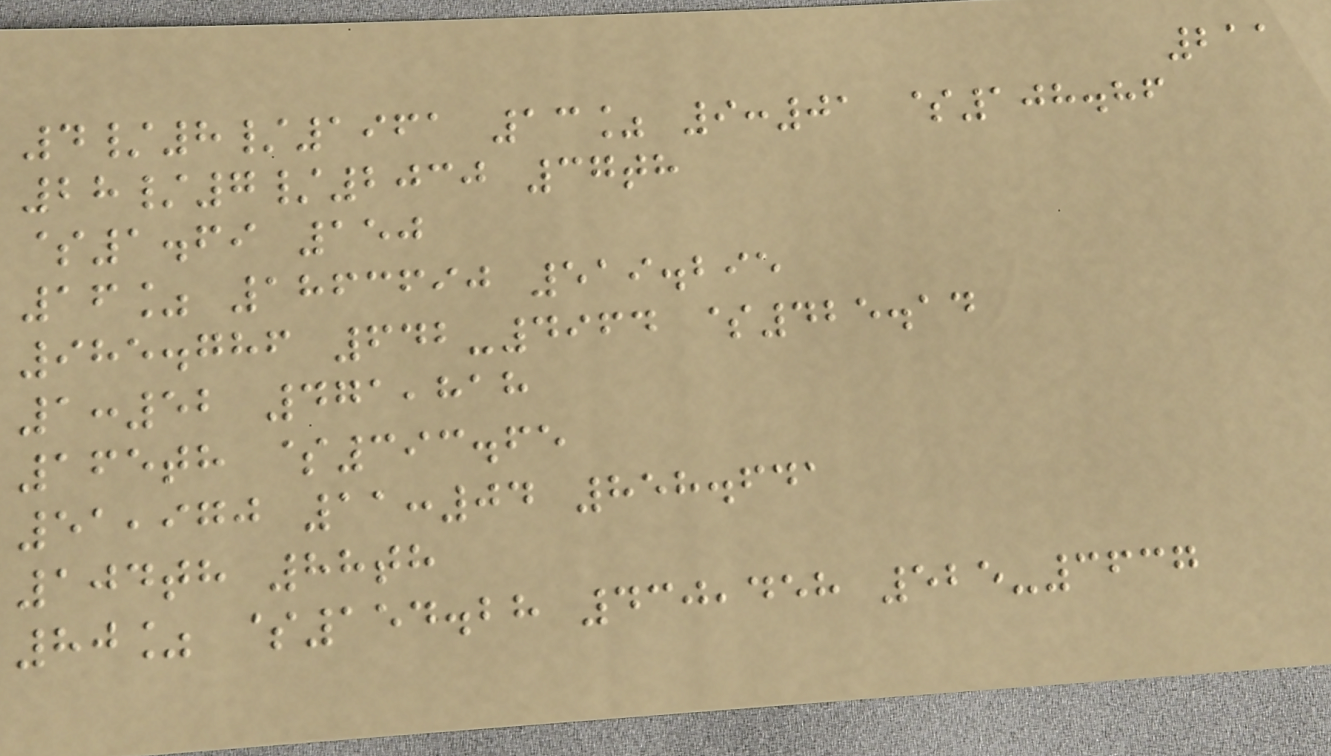211
4/8/1961 13% 9:01 $108.86
28/7/2030 37th
$1.69 150
16% 1863690 519.295
985.786 642-4964 $425.14
1:52 471,818
165th $393.65
51,970 11:04 858.641
104th 88th
80% $154.28 430,458 525-3637
